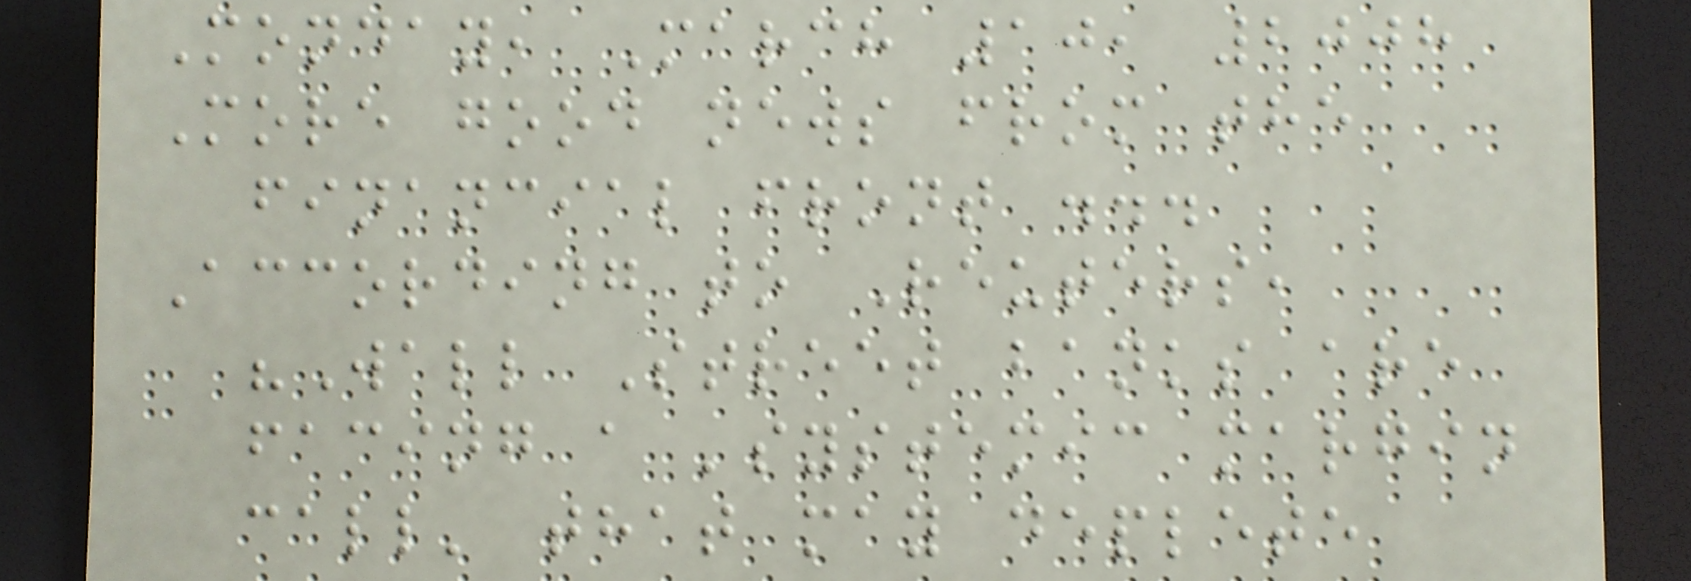Monday, March 10, 2008
More good news from the
financial front ...
According to Reuters,
"Wall Street banks are
facing a 'systemic margin
call' that may deplete
